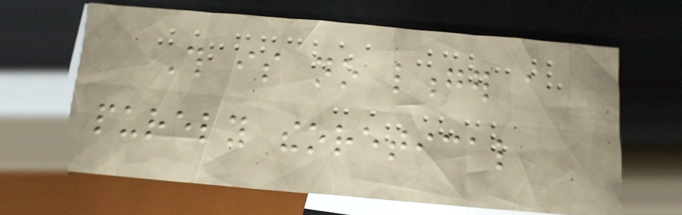This is no longer a
purely theoretical
